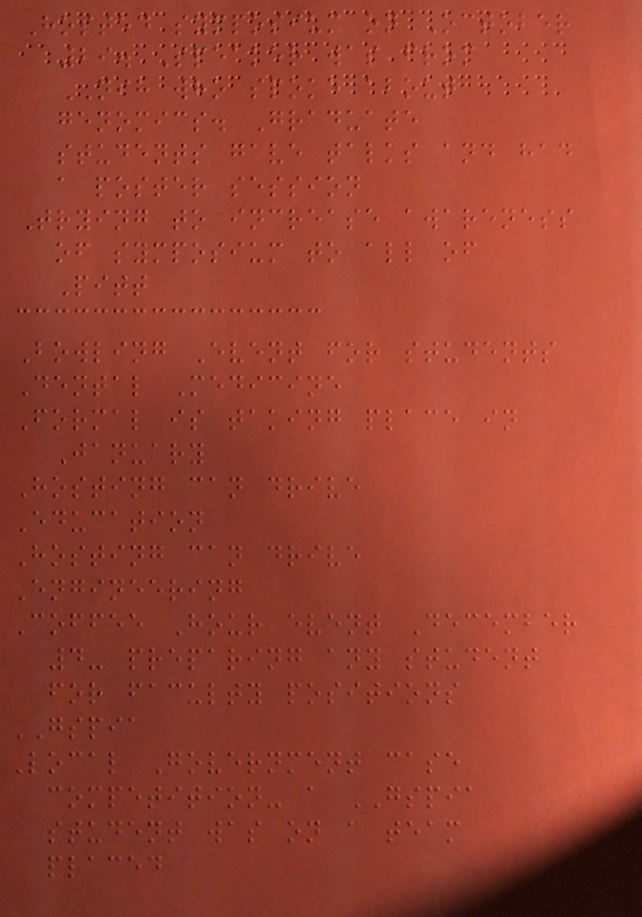Hosted symposium on October
29. Speaker was from
NIH who spoke about
genomics. Graduate
students gave talks and had
a poster session
Trying to increase awareness
of symposium to all of
Pitt
Bowling Event for students
Dental Medicine
Formal is taking place in
January
Hosting can drive
Education
Hosting can drive
Engineering
Coffee Hour event December
4- preparing any student
for faculty positions
GSPIA
Local Government case
competition- a GSPIA
student was on a team
placed
